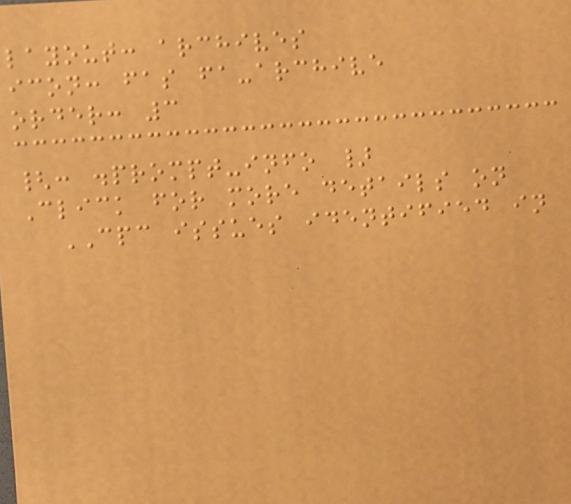layout: archives
icon: fas fa-archive
order: 3
{: .prompt-info }
Click for more details on
CPC issues identified in
